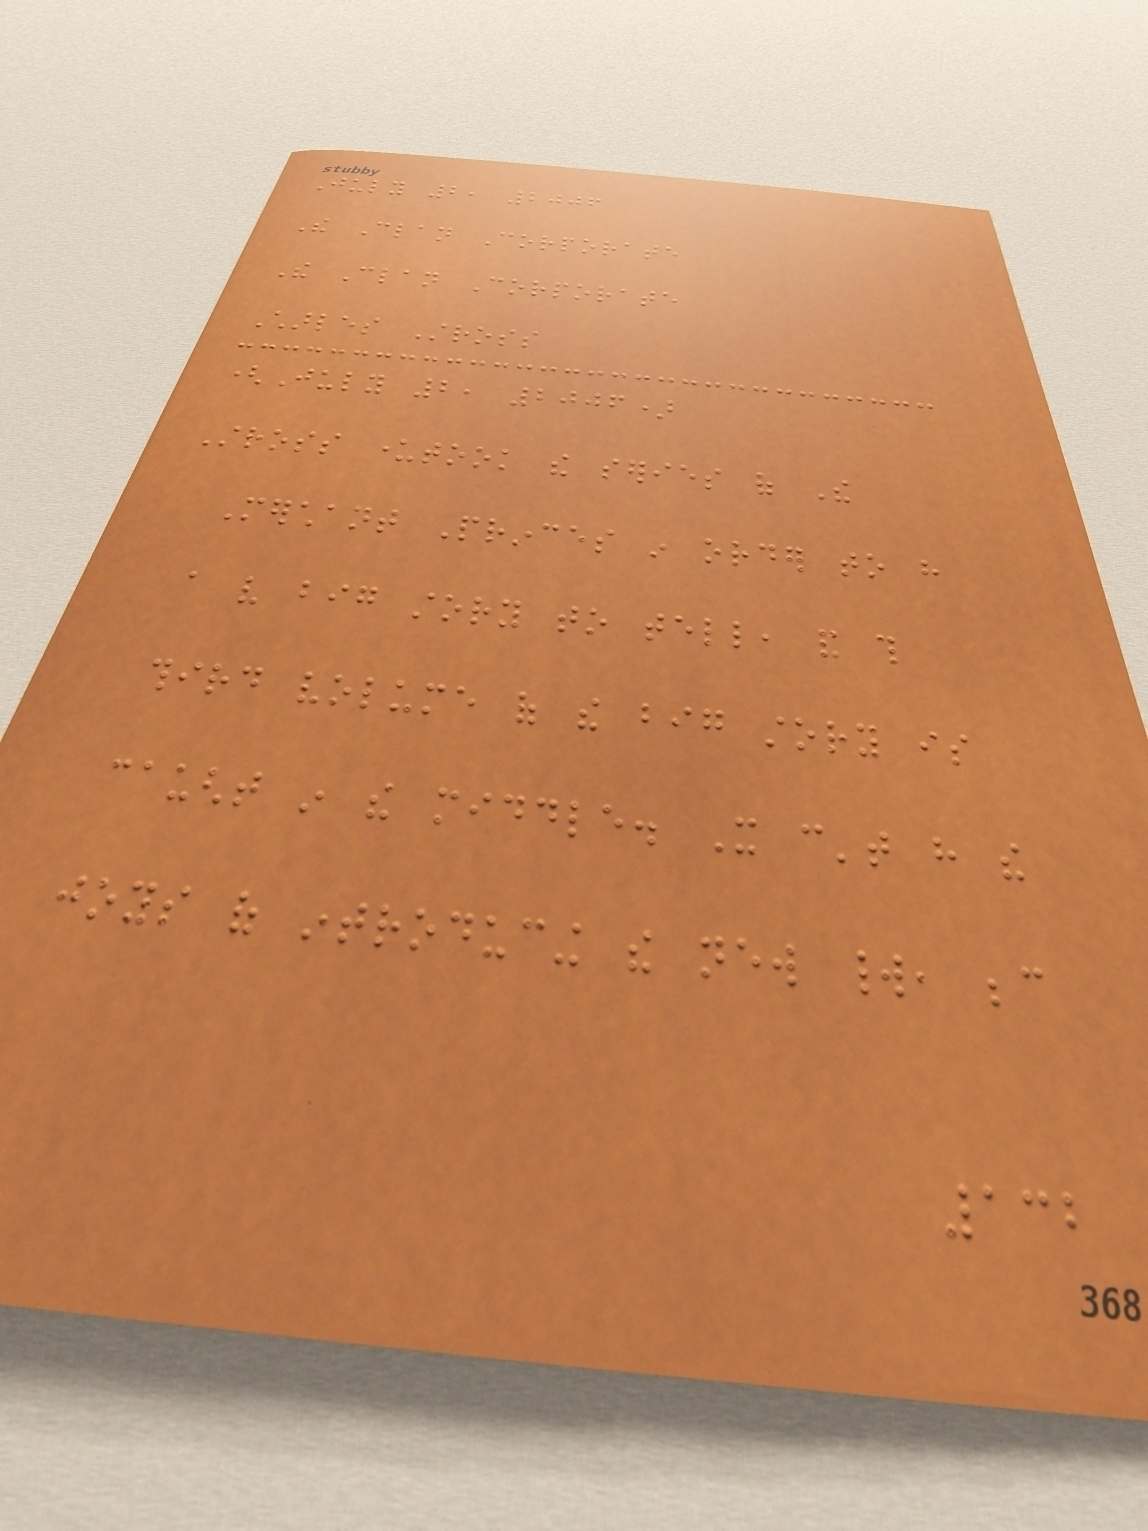July 2, 2006
The Clan Corporate
The Clan Corporate
Charles Stross
(July 2, 2006)
Stross undertook the series of The
Merchant Princes in order to have
a very big story to tell, and this
third volume of the big story is
caught in the middle. It can't have the
joys of introducing the new world, because
132
